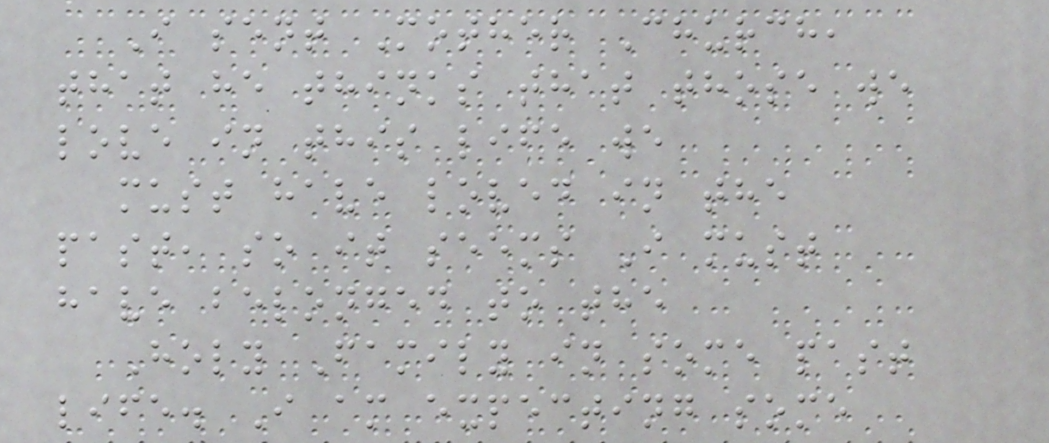I sent Mother Church,
that he thinks that those we
love in this life we
must have loved in the
past, so it seems I must
have belonged to the
Holy Family in some past
life. I am expecting some
